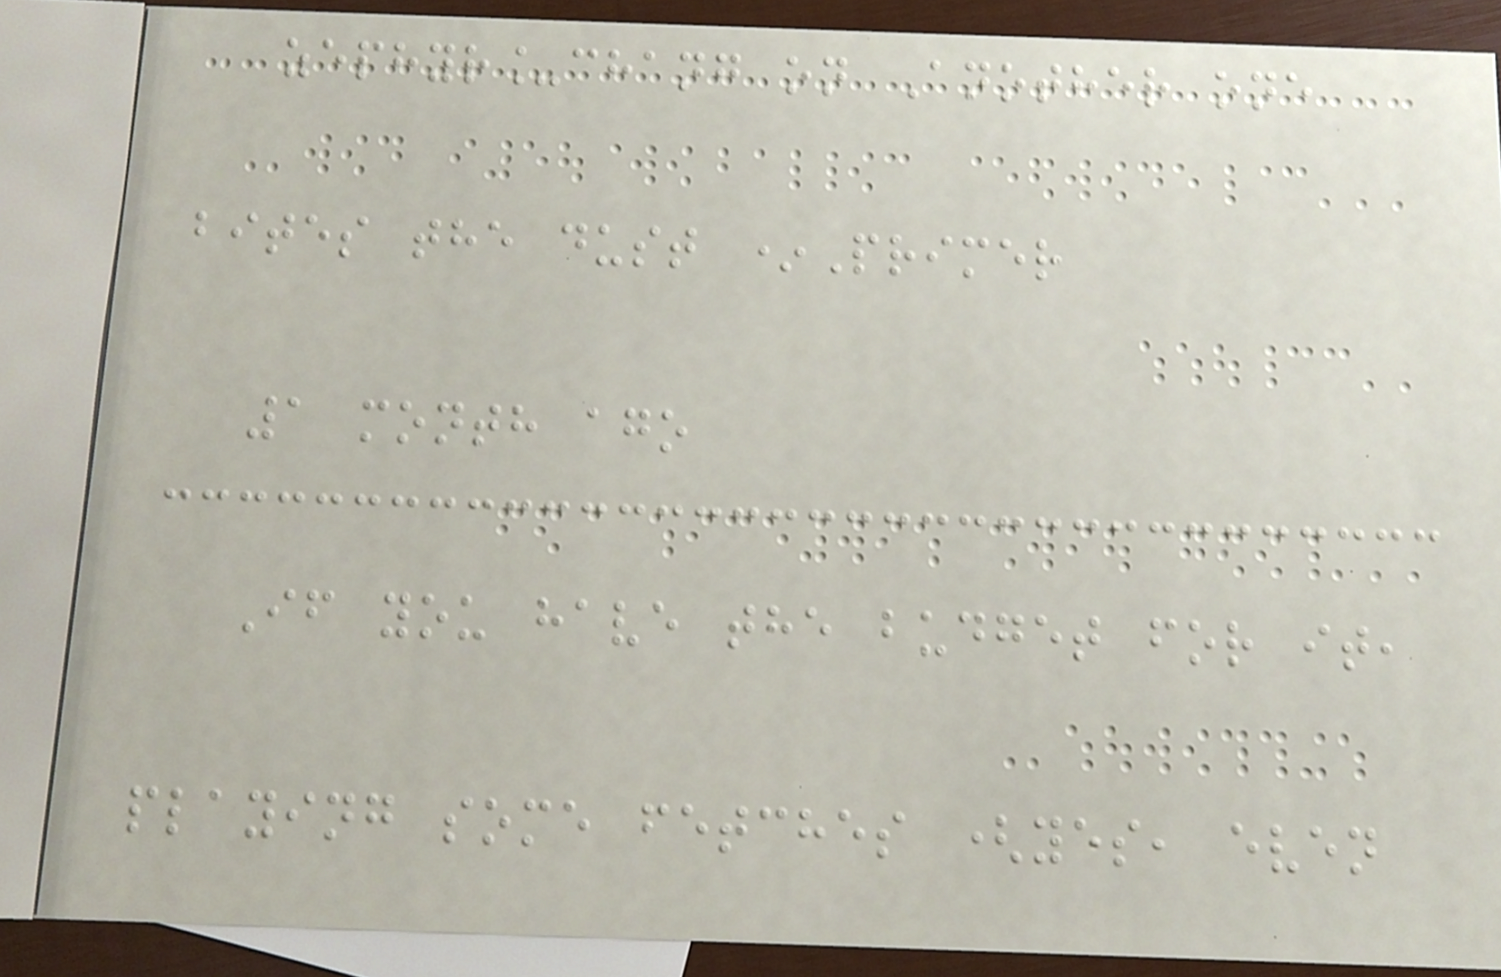zephyr_chang on Another one
bites the dust *Primer
1 month ago
If you have the budget for it,
playing some fetches (yes, even
